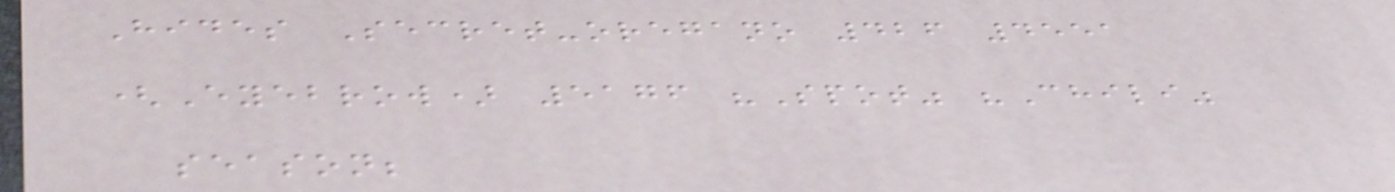Hides Secret-oregano 426 4551
(Eyebrow) 5176 "Spot" "Chili"
season;
